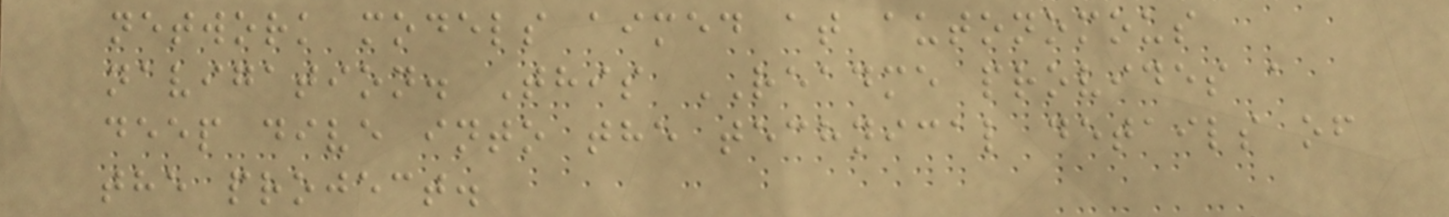network models aimed at autonomous
navigation. This README provides a
deep dive into the technical details of
the project.
